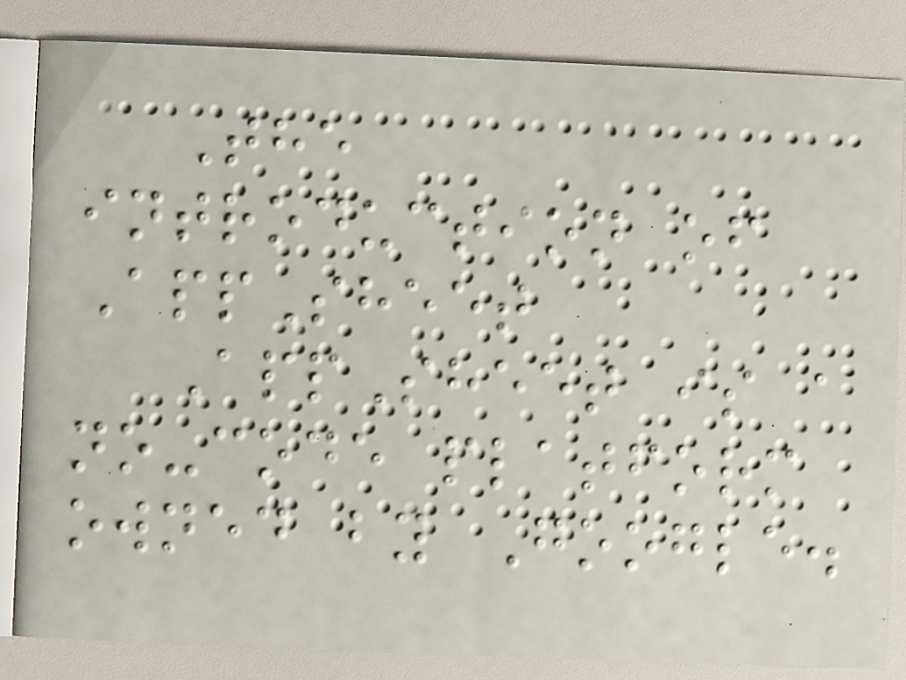The
introduction of
AppSheet
AppSheet is a
no-code platform
owned by Google.
